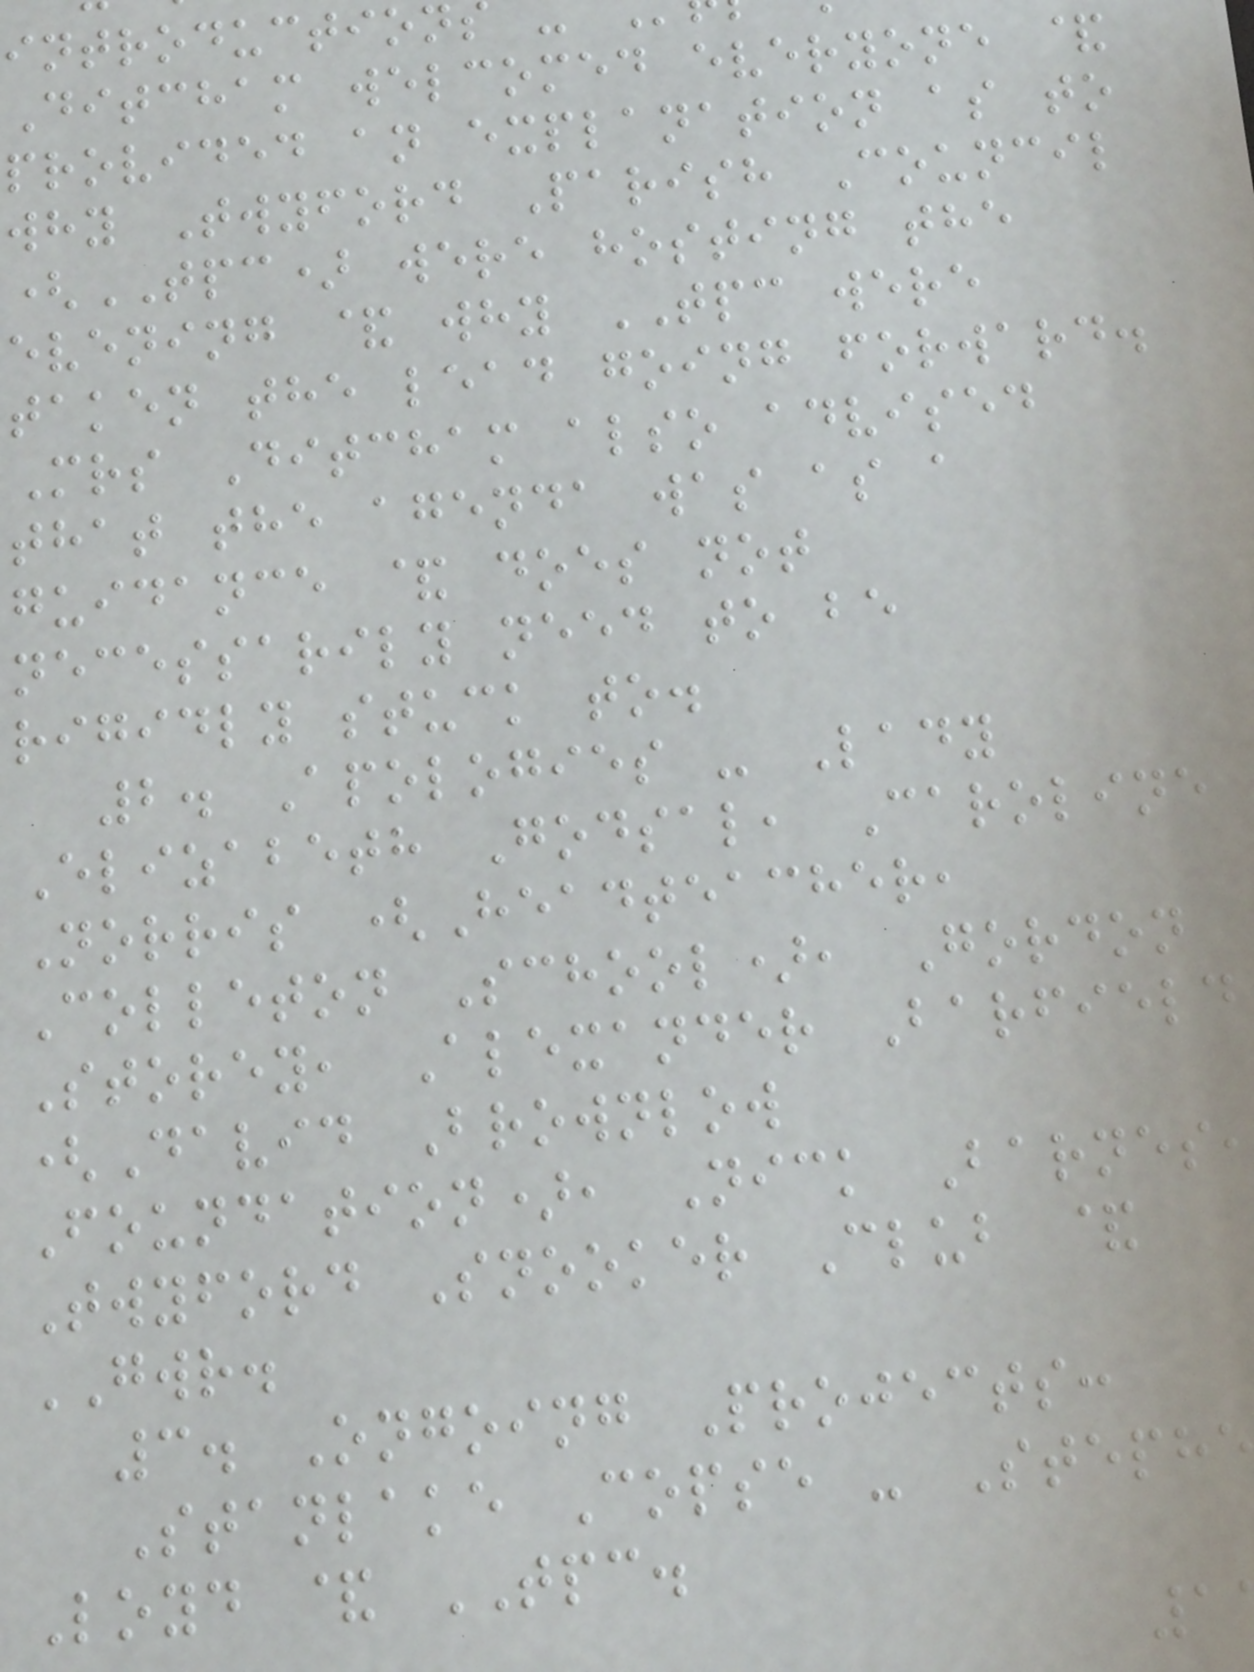introduction
Ditcham welcomed everyone &
provided an explanation as to
why Twyford Parish Council
(TPC) were hosting the
evening & why TPC were
taken the lead going forward.
Mrs Ditcham also advised
that the agenda was as a
guidance & does not
necessarily need to be
rigidly stuck to.
2. Apologies - Lady
Elizabeth Godsal, Caroline
Norris (Headteacher,
Colleton School), Gordon
Storey, Alexander Barfield
(David Brownlow
Foundation), Nick Barnes
Twyford Snooker Club &
GWR.
3. Ongoing Projects:
Stanlake Copse - Steph
Loyd & TPC.
